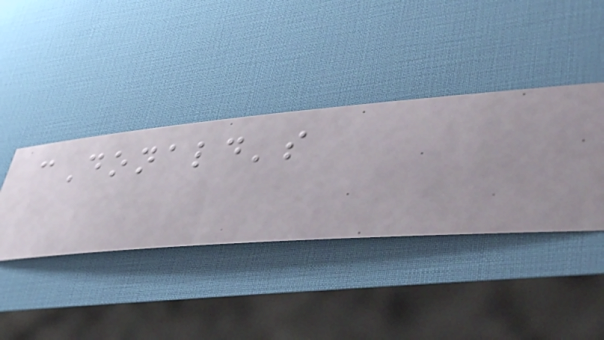cDonald's
